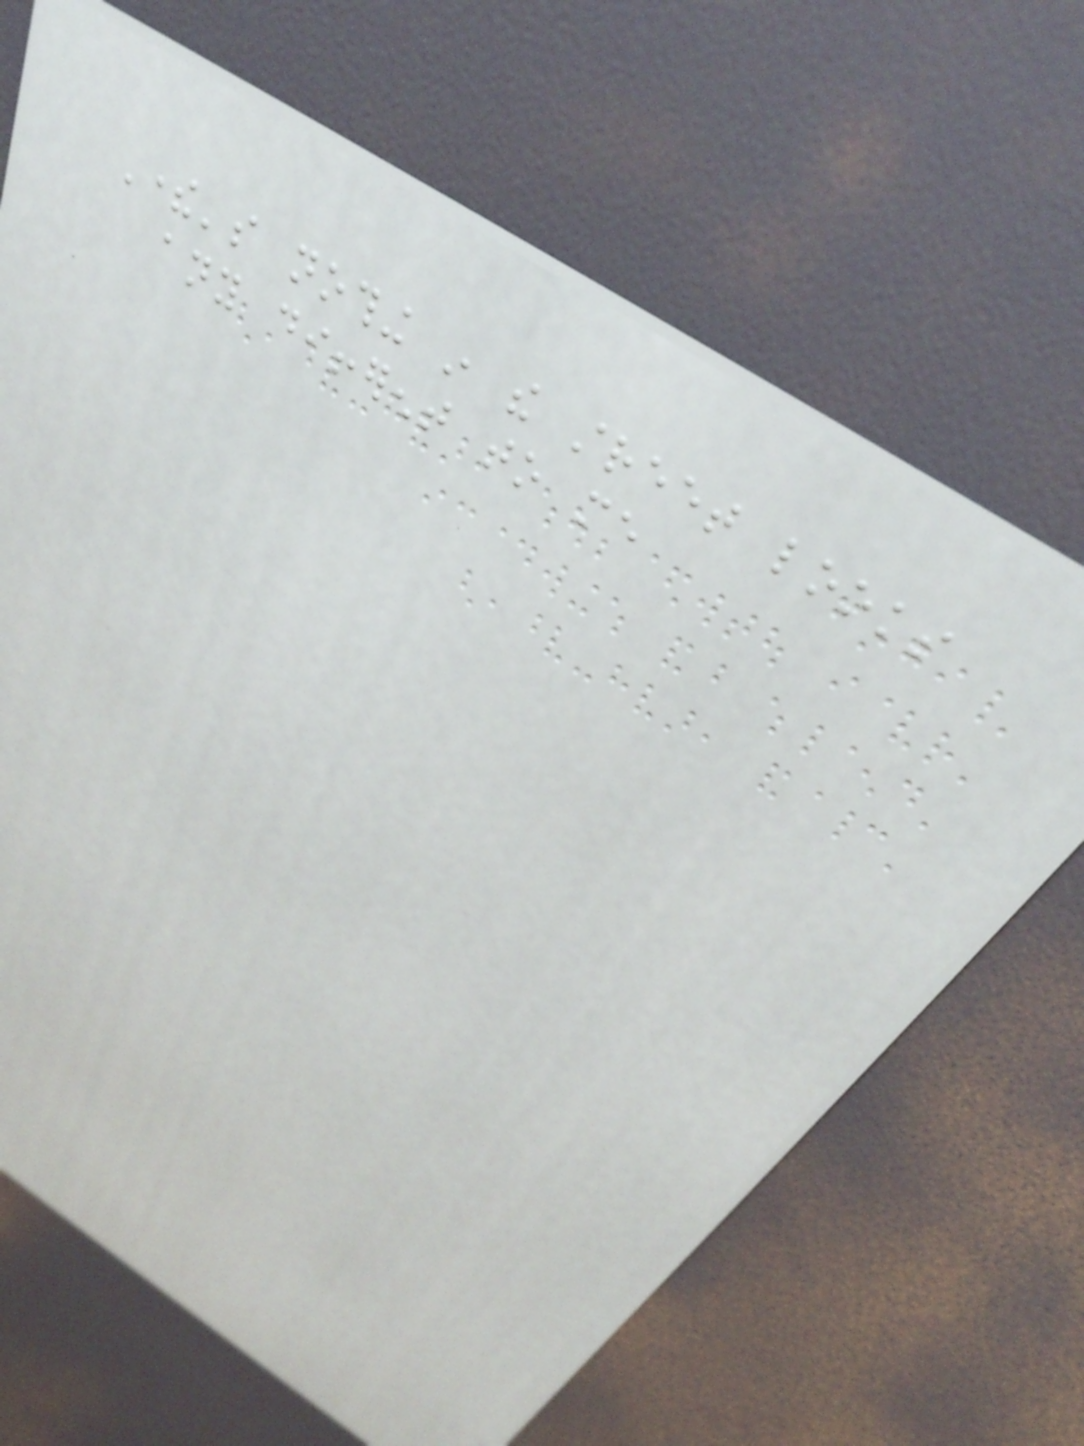There's nothing in the street looks
any different to me
